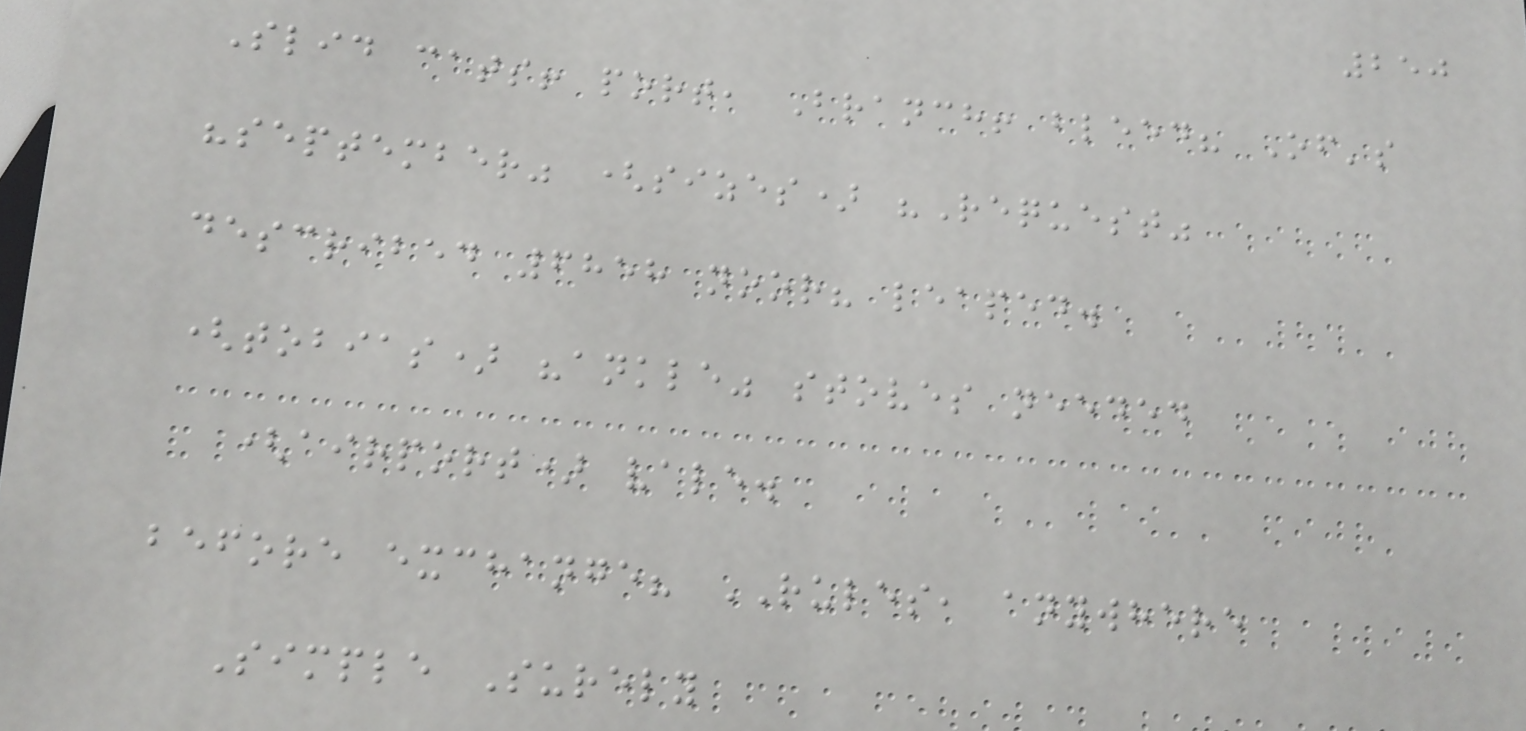250
Slid cats! port, Branch! bleed? Of's
"september" (sizes) "Request"
described 6858 noor? leaped.
(tobias) "ankle" stoves needed
(airport) vale.
before exchange? RULES, anywhere
Simple Surely
